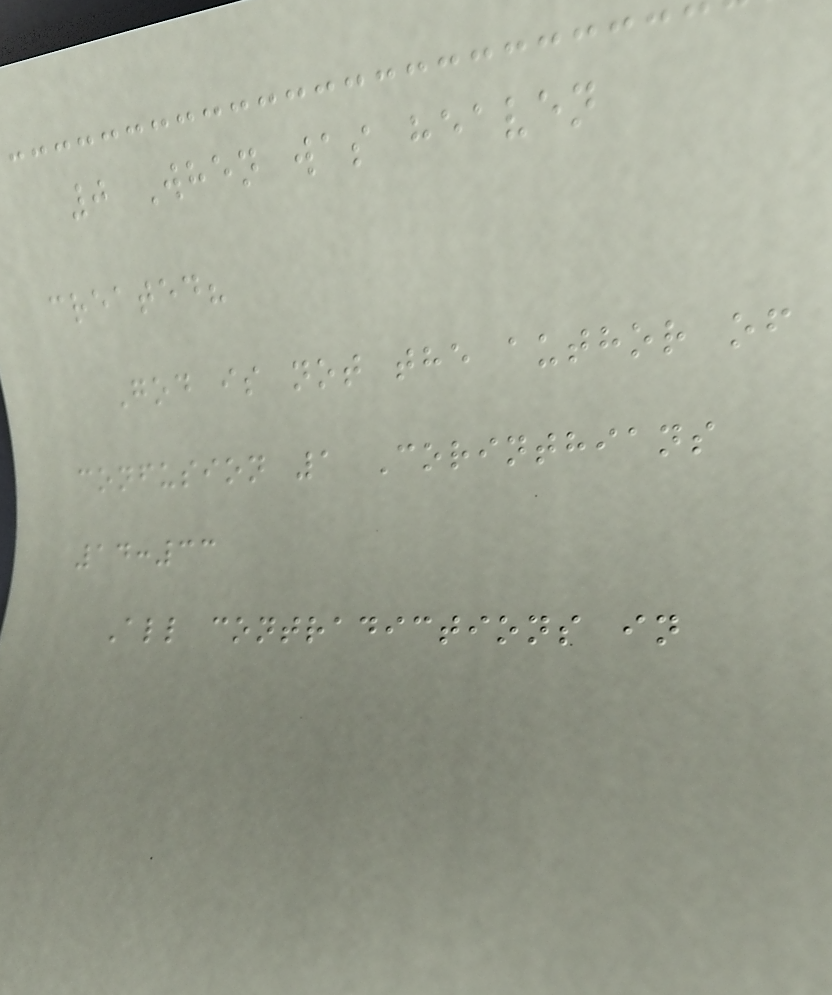0 When was heaven
created?
God is not the author of
confusion 1 Corinthians
14:33
All contradictions in
